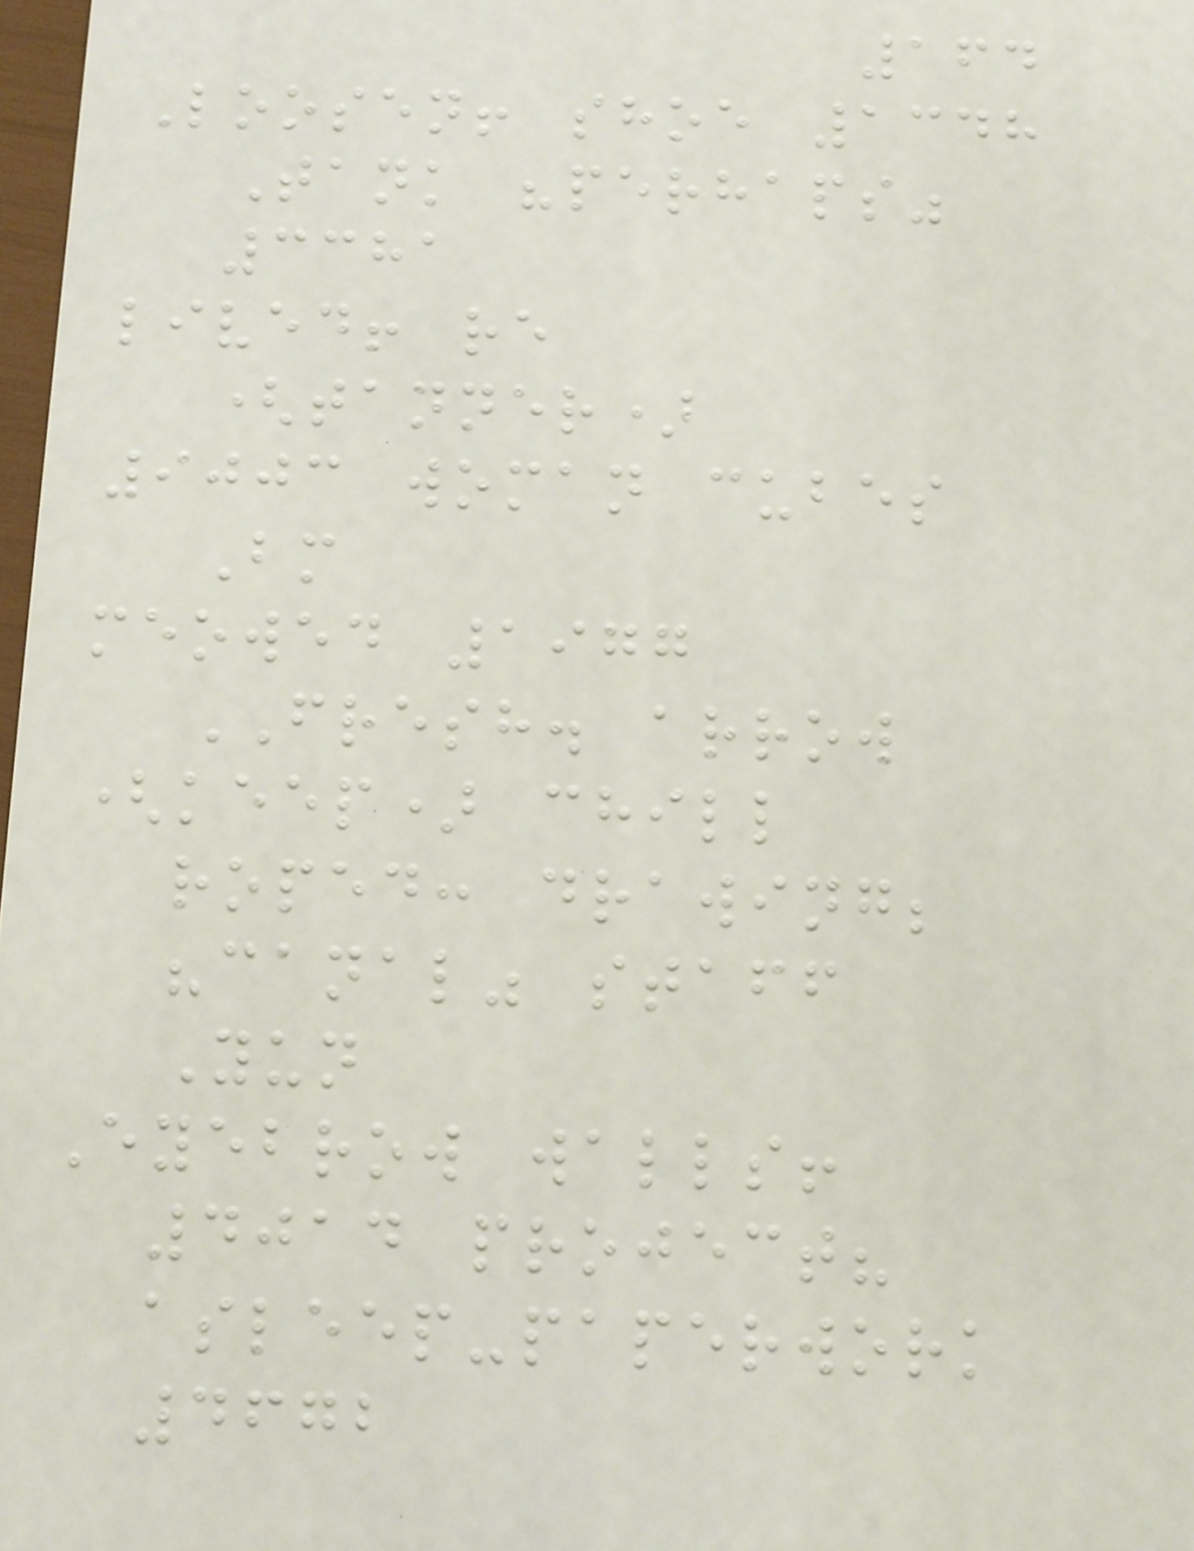164
Loosen! shoe 1348
Tank "perhaps"
3381
lived! re
(tanner)
9003 woman cubes
Bm
meowed 1977
FRESH. arrow
(keep) chill
roped: drawing;
"canal" staff
Yun
Eyebrow walls!
4014 project?
asleep-paperwork
4672
